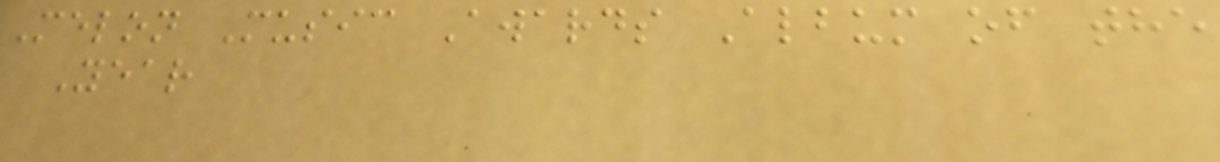Melon Music Awards Album of the
Year
